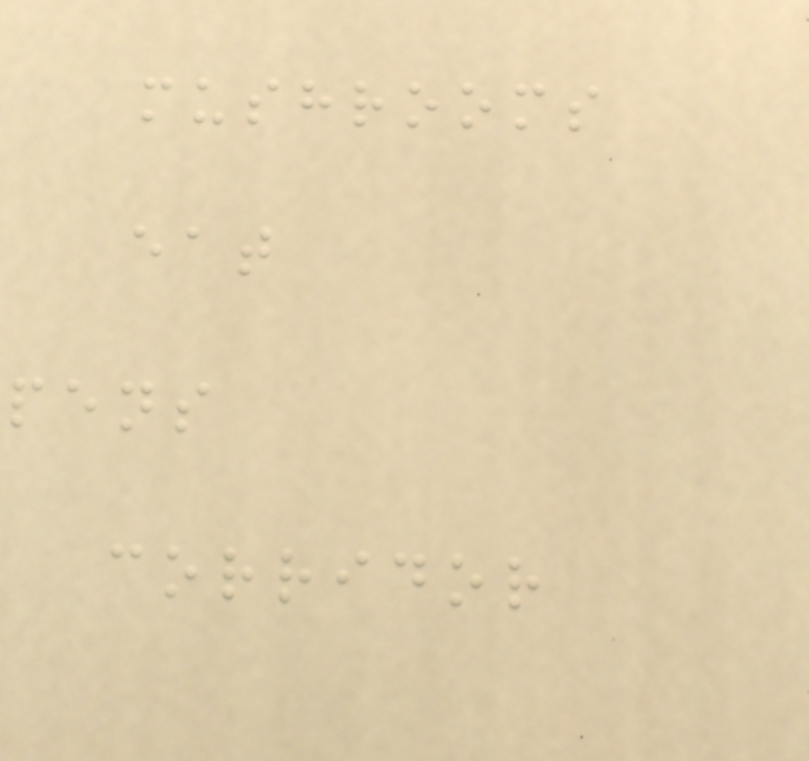mushrooms
eat
pens
corridor
